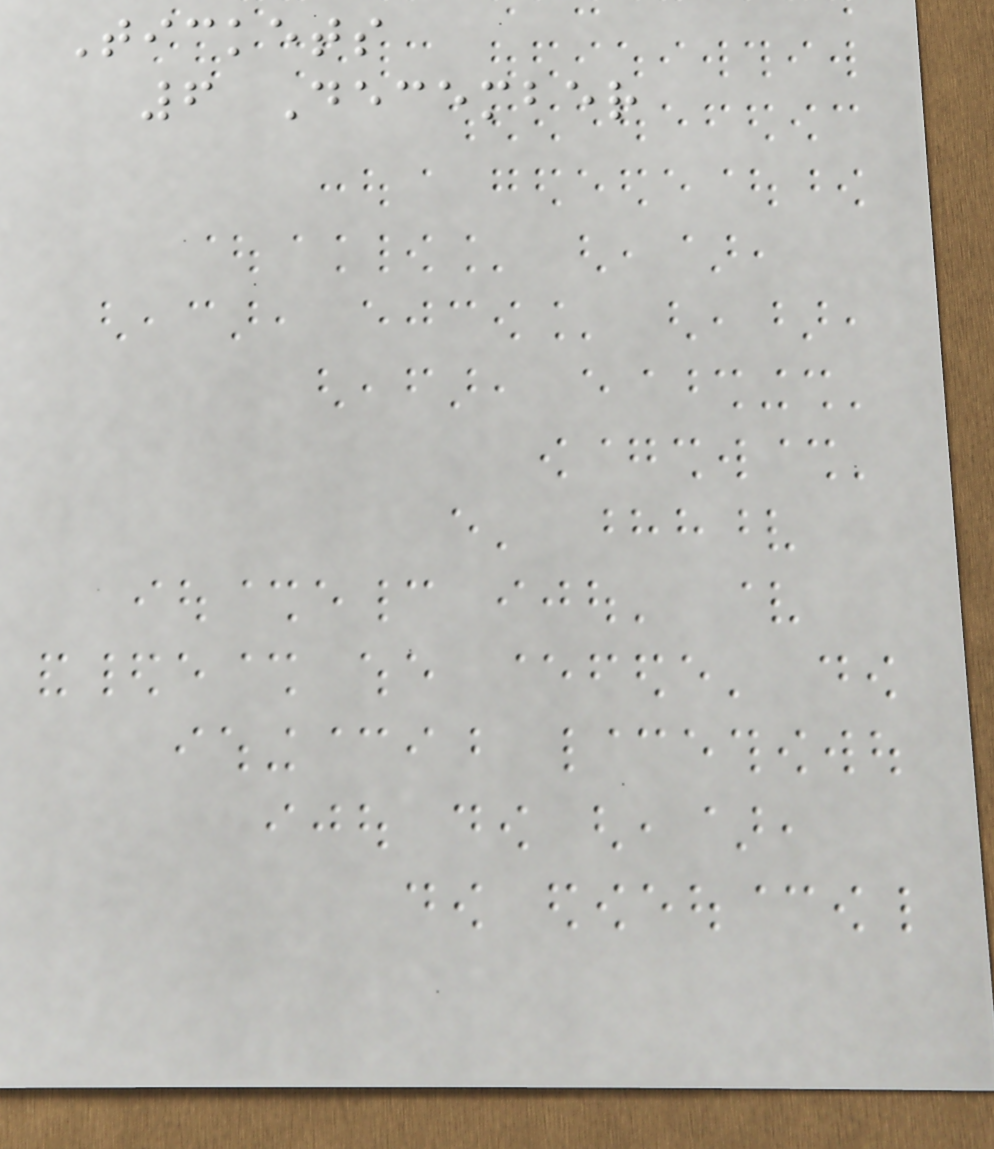Tickets
6 December
